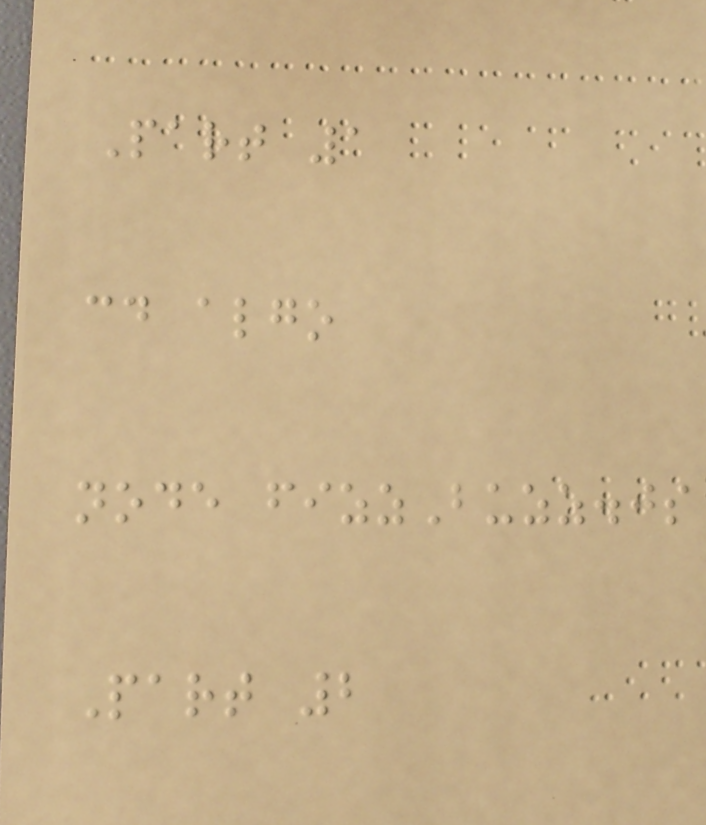Part 1
cd algo
node fizzBuzz.js
Part 2
